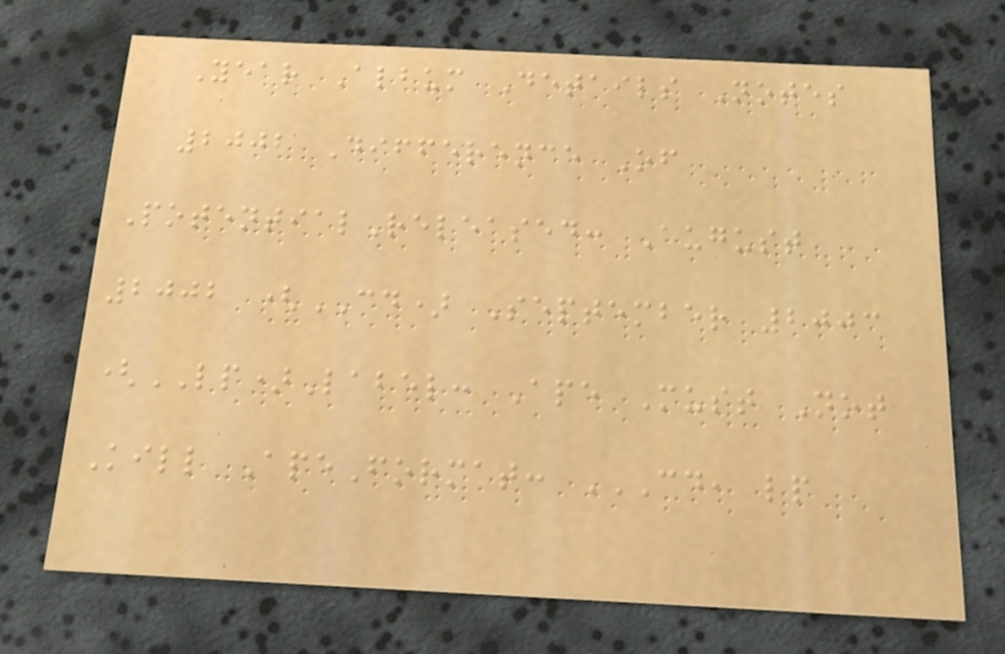Year Album Details Notes
2002 Difference Of
PotentialReleased: August
2002 (CD) September 2003
(LP)Label: Ape Must Not
Kill ApeFormat: CD, LP
